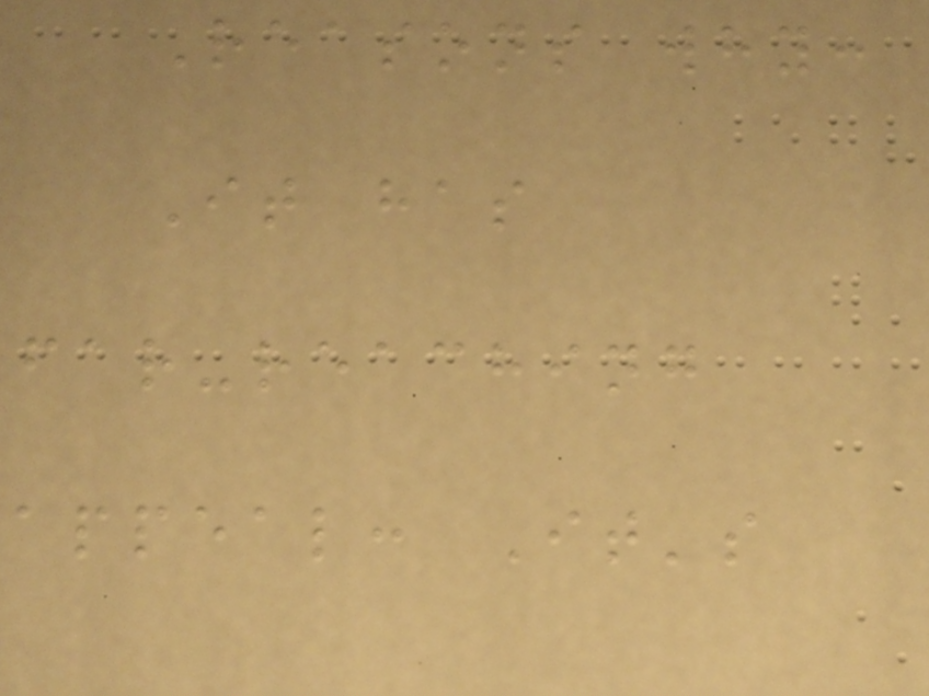Reasons why:
It has
far-reaching
appeal: It's
